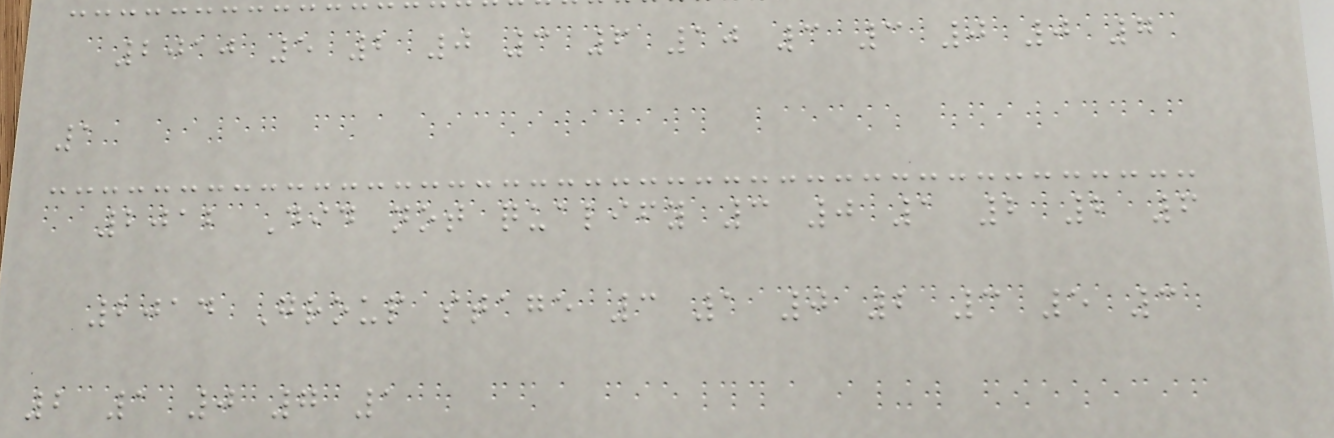2010 5 2 0 3 6 10 3 3 0 0 7
1
2012 Did not qualify 3 0 1 2 2 6
2014 Group stage 3 1 0 2 3 5 3
2 1 0 7 1
